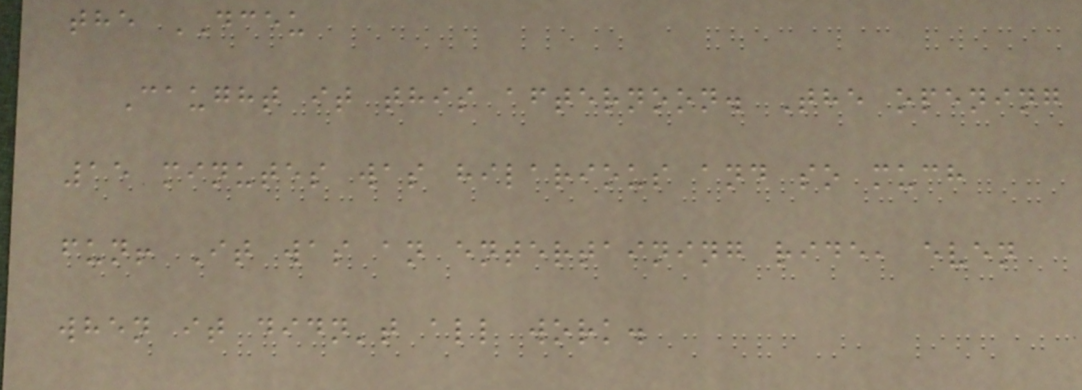the DCEU
Caught it this afternoon. The opening
15 minutes was hilarious and so much
fun! It was an entertaining ride, even
when it didn't all work.
